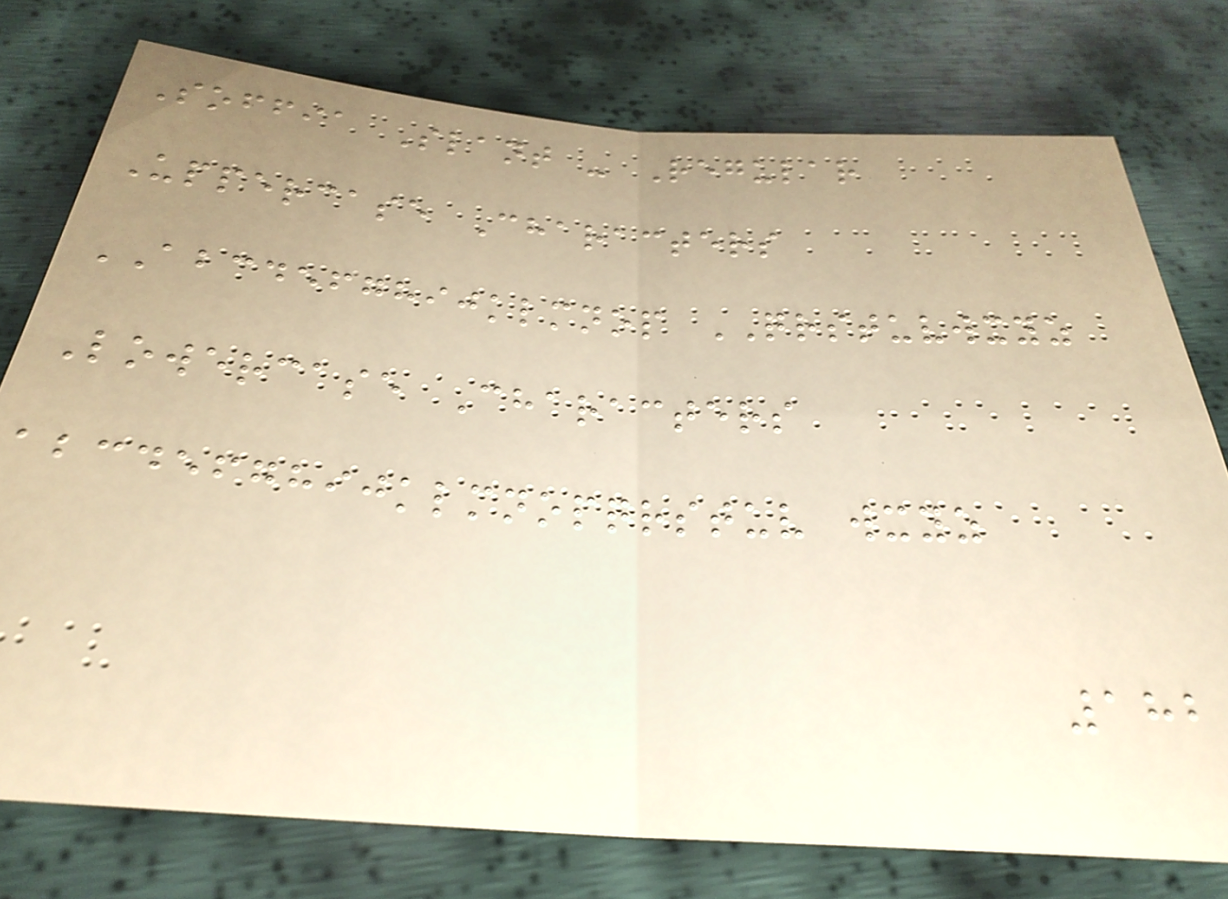Soffia Slant - Regular
Uppercase Characters
ABCDEFGHIJKLMNOP QRSTUVWXYZ
Lowercase Characters
abcdefghijklmnopqrstuv wxyz
182
